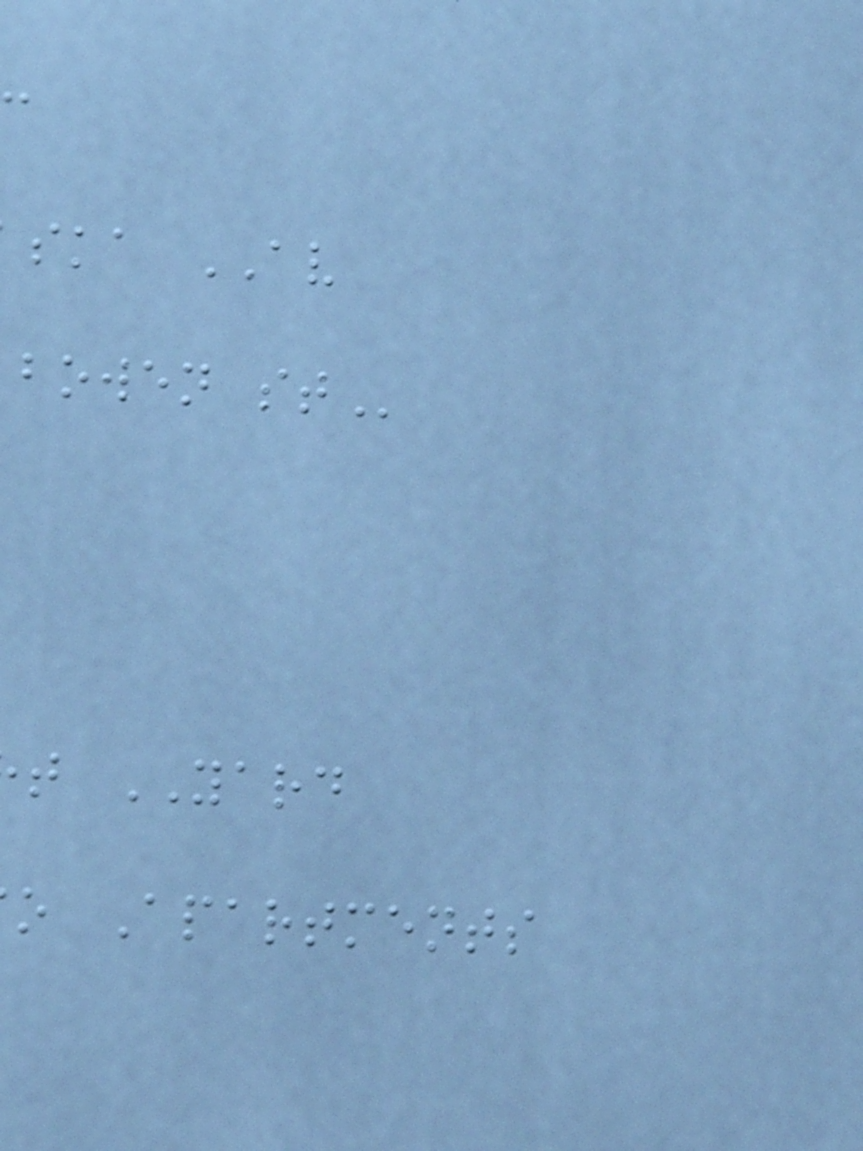ska AV
bowen
t YARD
o Apartments
